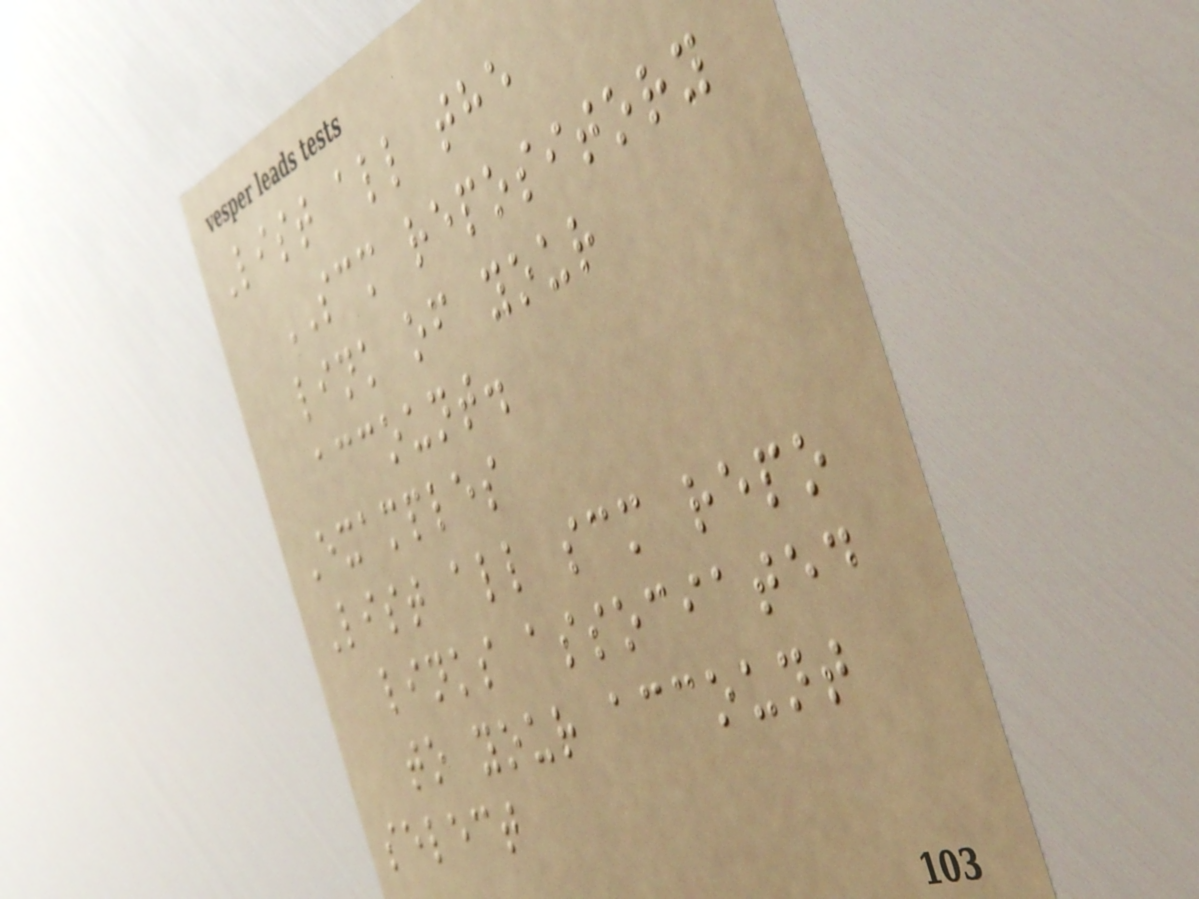List all the
SCM repository
link of your
account.
Examples
List all scm repo
links associated
to your account
select
